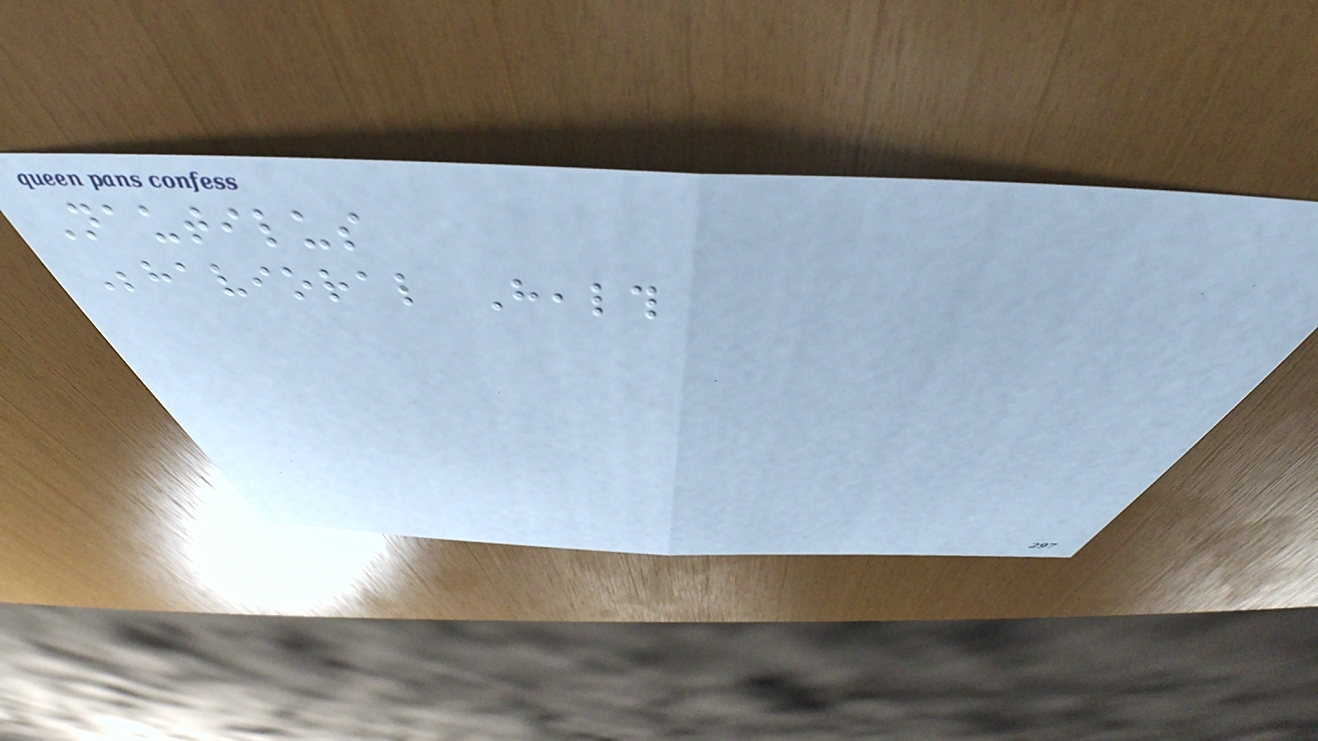Nautilus
Behavioral Health
